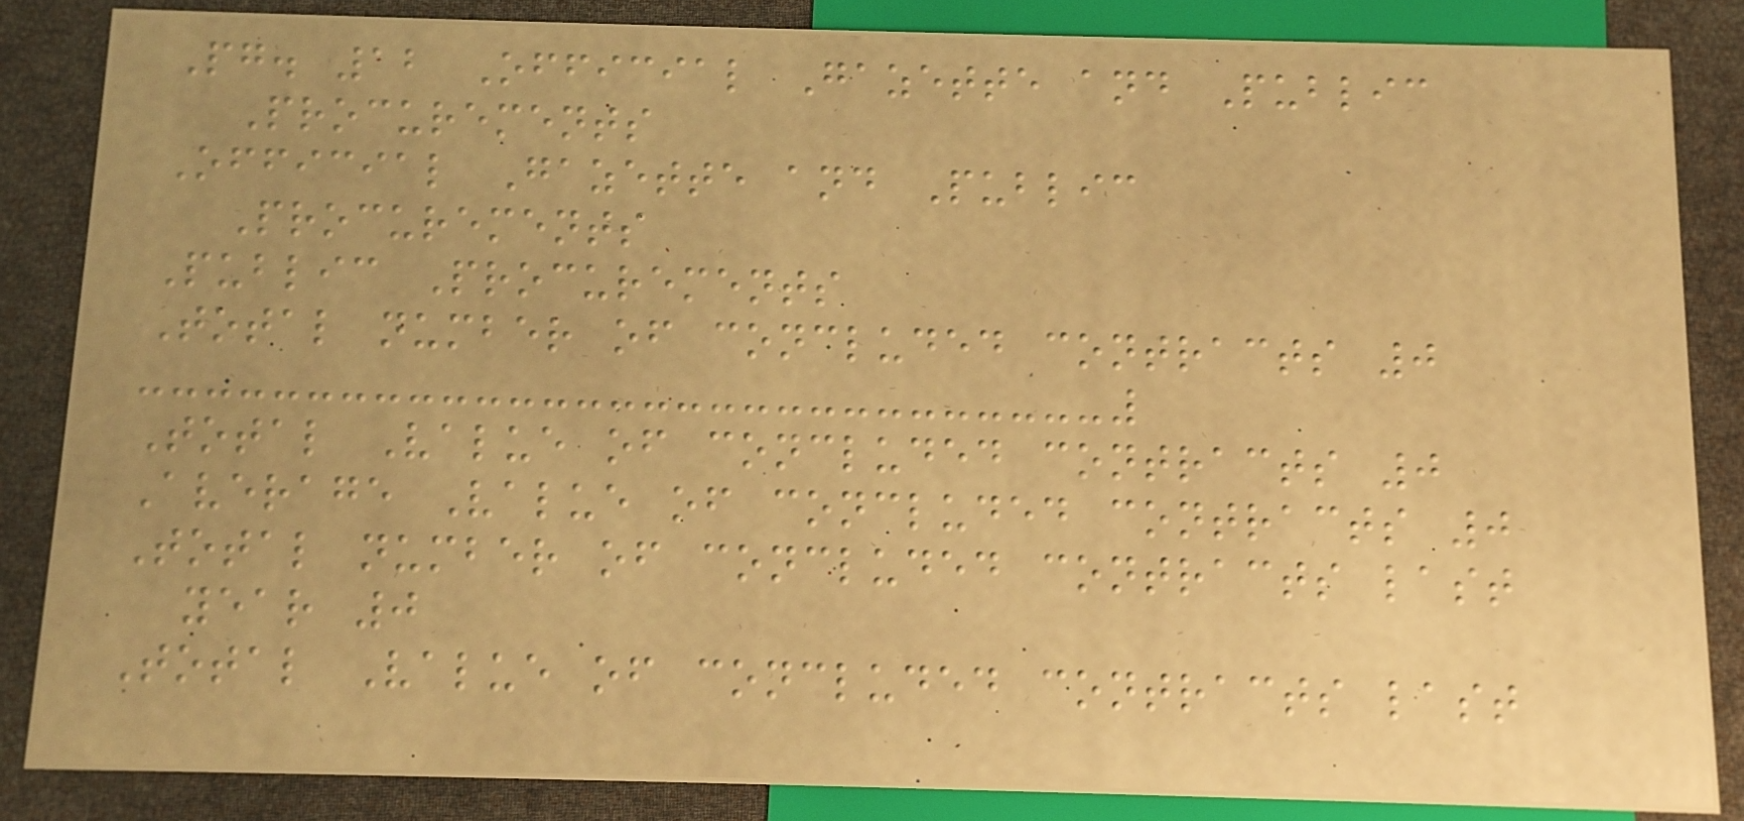Pg. 12 Official Gazette and Public
Procurements
Official Gazette and Public
Procurements
Public Procurements
Total number of concluded contracts 0
Total Value of concluded contracts 0
Average Value of concluded contracts 0
Total number of concluded contracts last
year 0
Total Value of concluded contracts last
